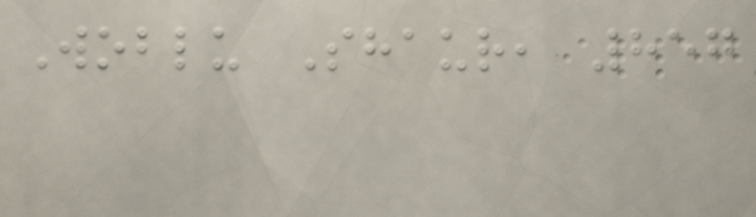Woblu Shaur, 857
